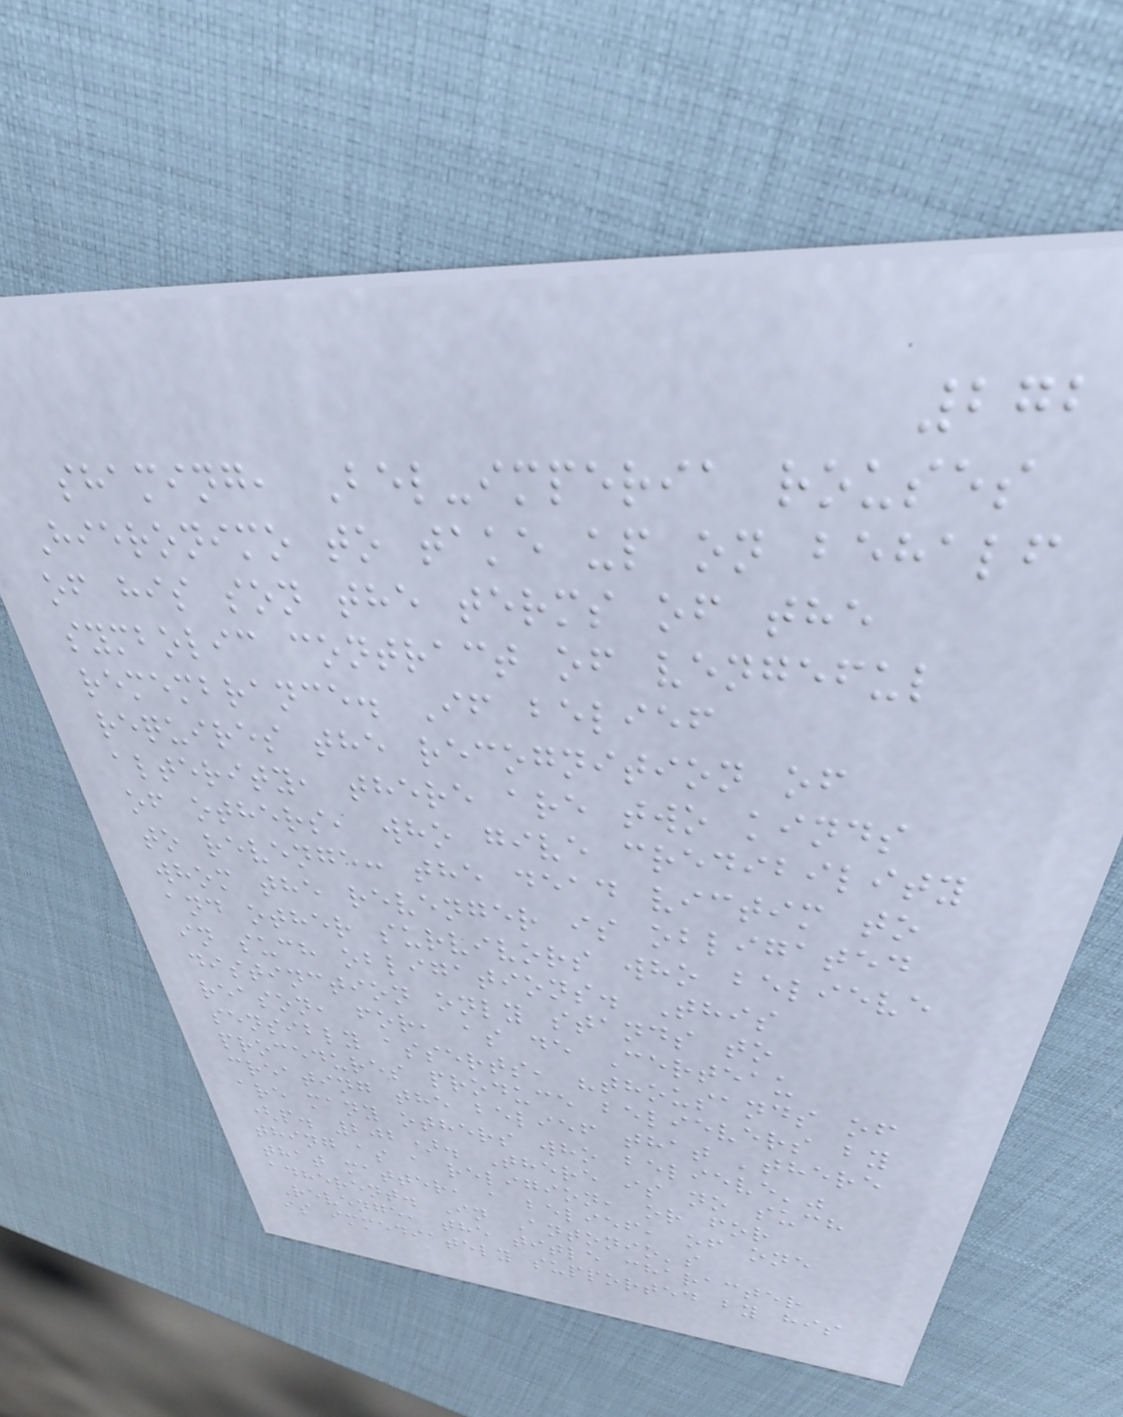272
shaming, Bel-imperia rouses
Hieronimo to take up on behalf
of his son the terms of the
symbolic contract of vengeful
remembrance. If belief
requires the recognition of
alterity, there are two kinds
of others, who give credibility
to revenge: the dead victim to
whom the revenger is obligated
and other survivors who believe
in such obligations. This
distinction only stands to
reason, for, as de Certeau
sensibly asserts, "thousands of
procedures produce believers by
creating the belief that 'there
are many others who believe'"
(p. 202). There is no such
thing as a religion, or for
that matter, a belief, of one
adherent. In Antonio's
Revenge, the title character
is immediately supported by his
